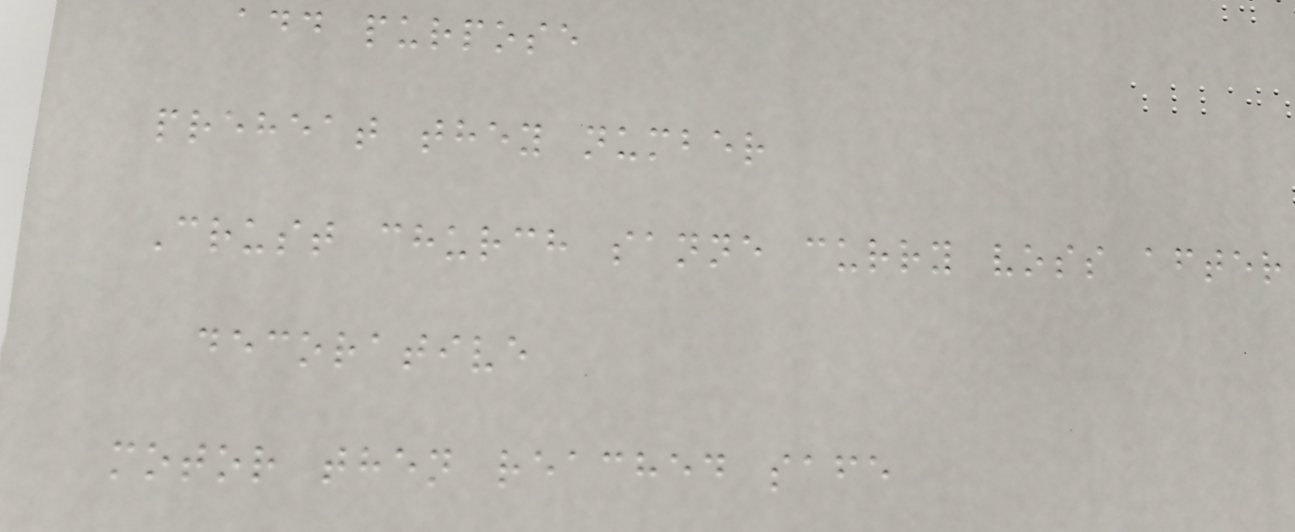add purpose
preheat they number
Crust church sanne curry voss after
decorative
motor then reached safe
